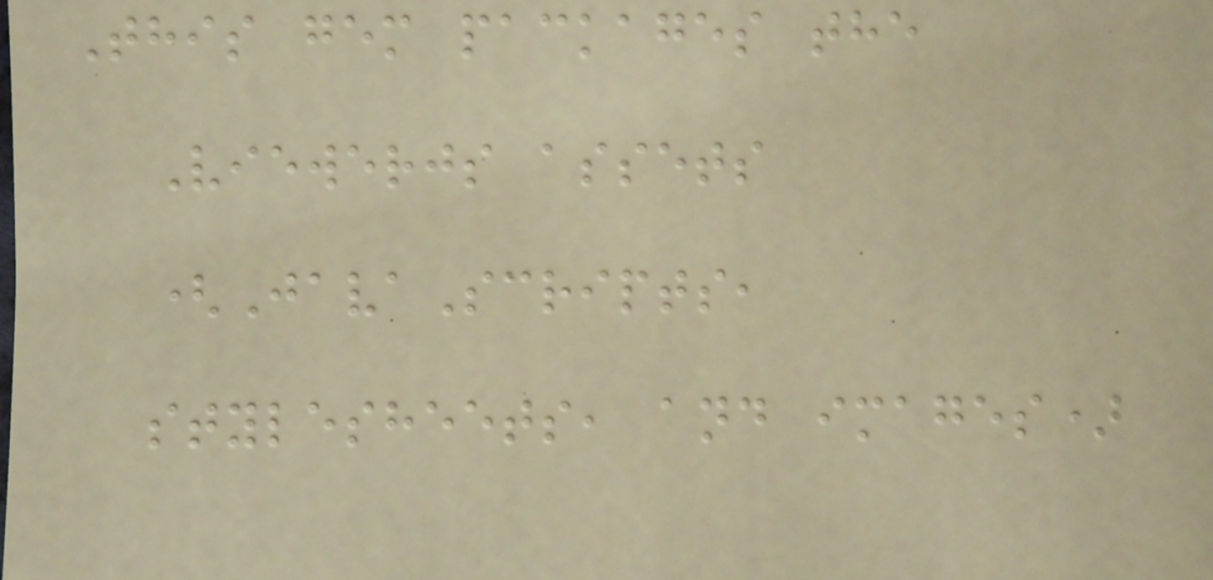This gem packages the
Viewerjs assets
(JavaScripts,
stylesheets, and images)
